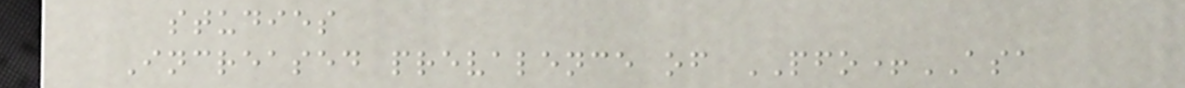studies
Increased prevalence of PFO+ASA
